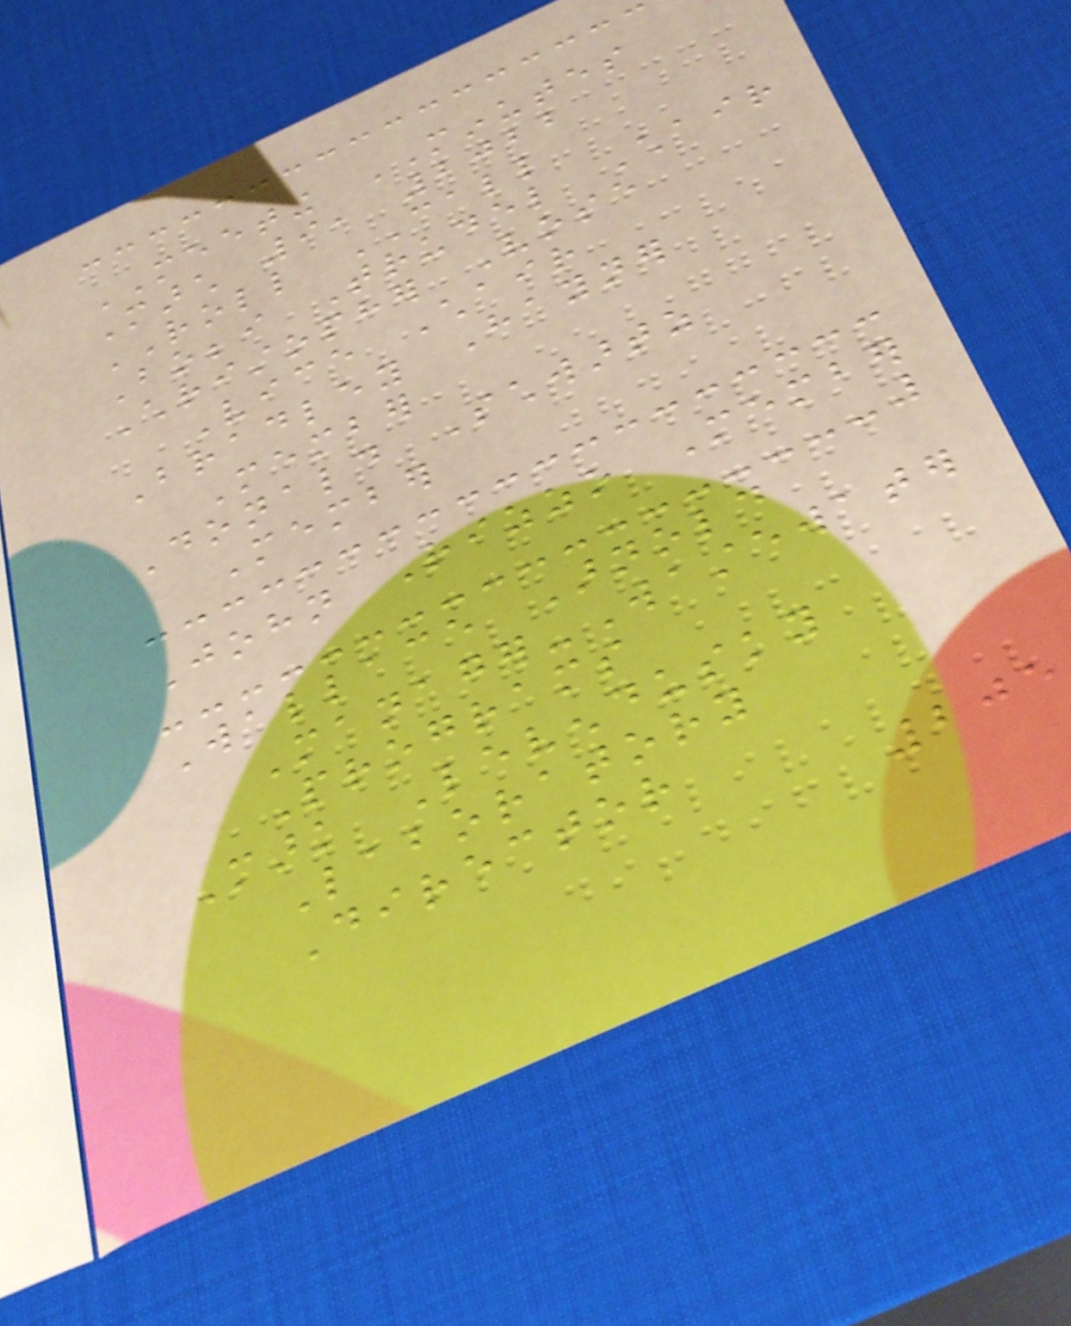MEETING MINUTES
March 9, 2022
ROLL CALL
Bobbi Trudel Chair
Christopher Vose
Vice Chair
Bradley Hayner
Member
Donald Schwartz
Member
John Rizzo Member
Wallace Arnold
Manager-Wastewater
Programs
Mark Levendusky
Laboratory
Director
205
